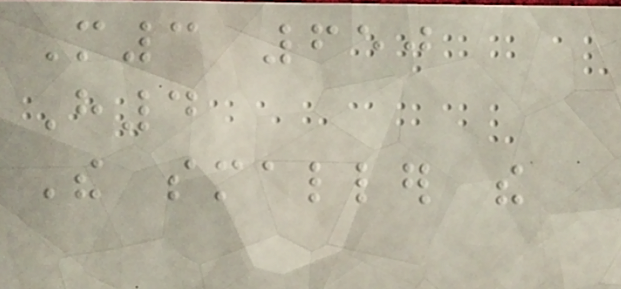M3 650
H4
The smaller the
